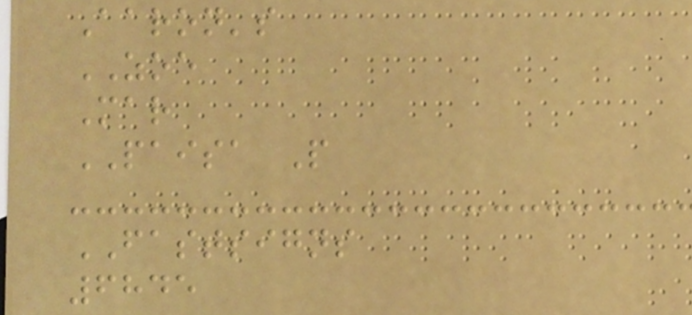Aaron's
ZOE
Mar
PAISA P
FASTSIGNS
6845
